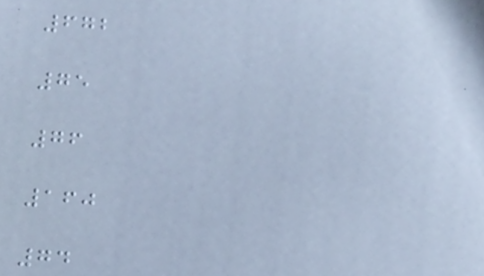672
75
76
160
74
